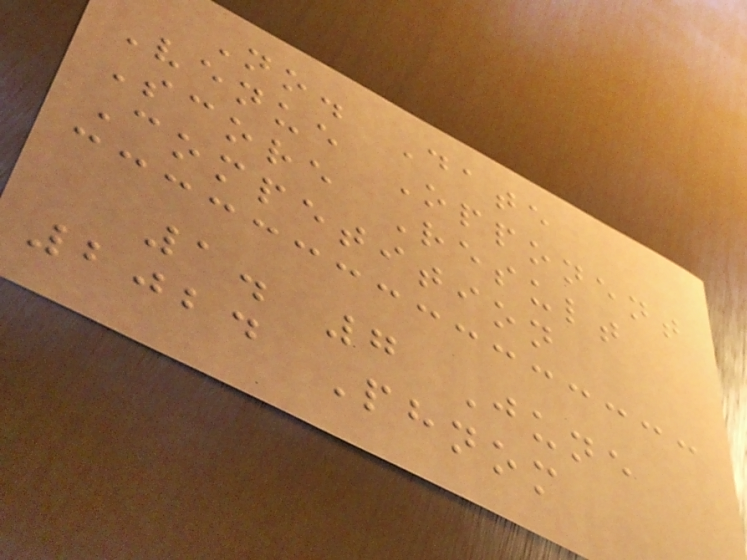No. Date
Venue Opponent
Score Result
Competition
1. 7 June
2024 Phnom
